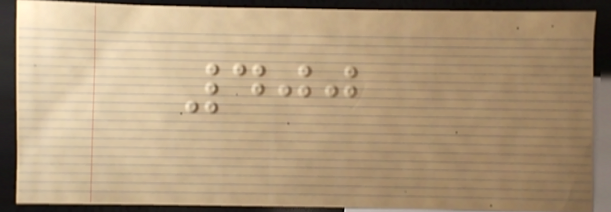400
